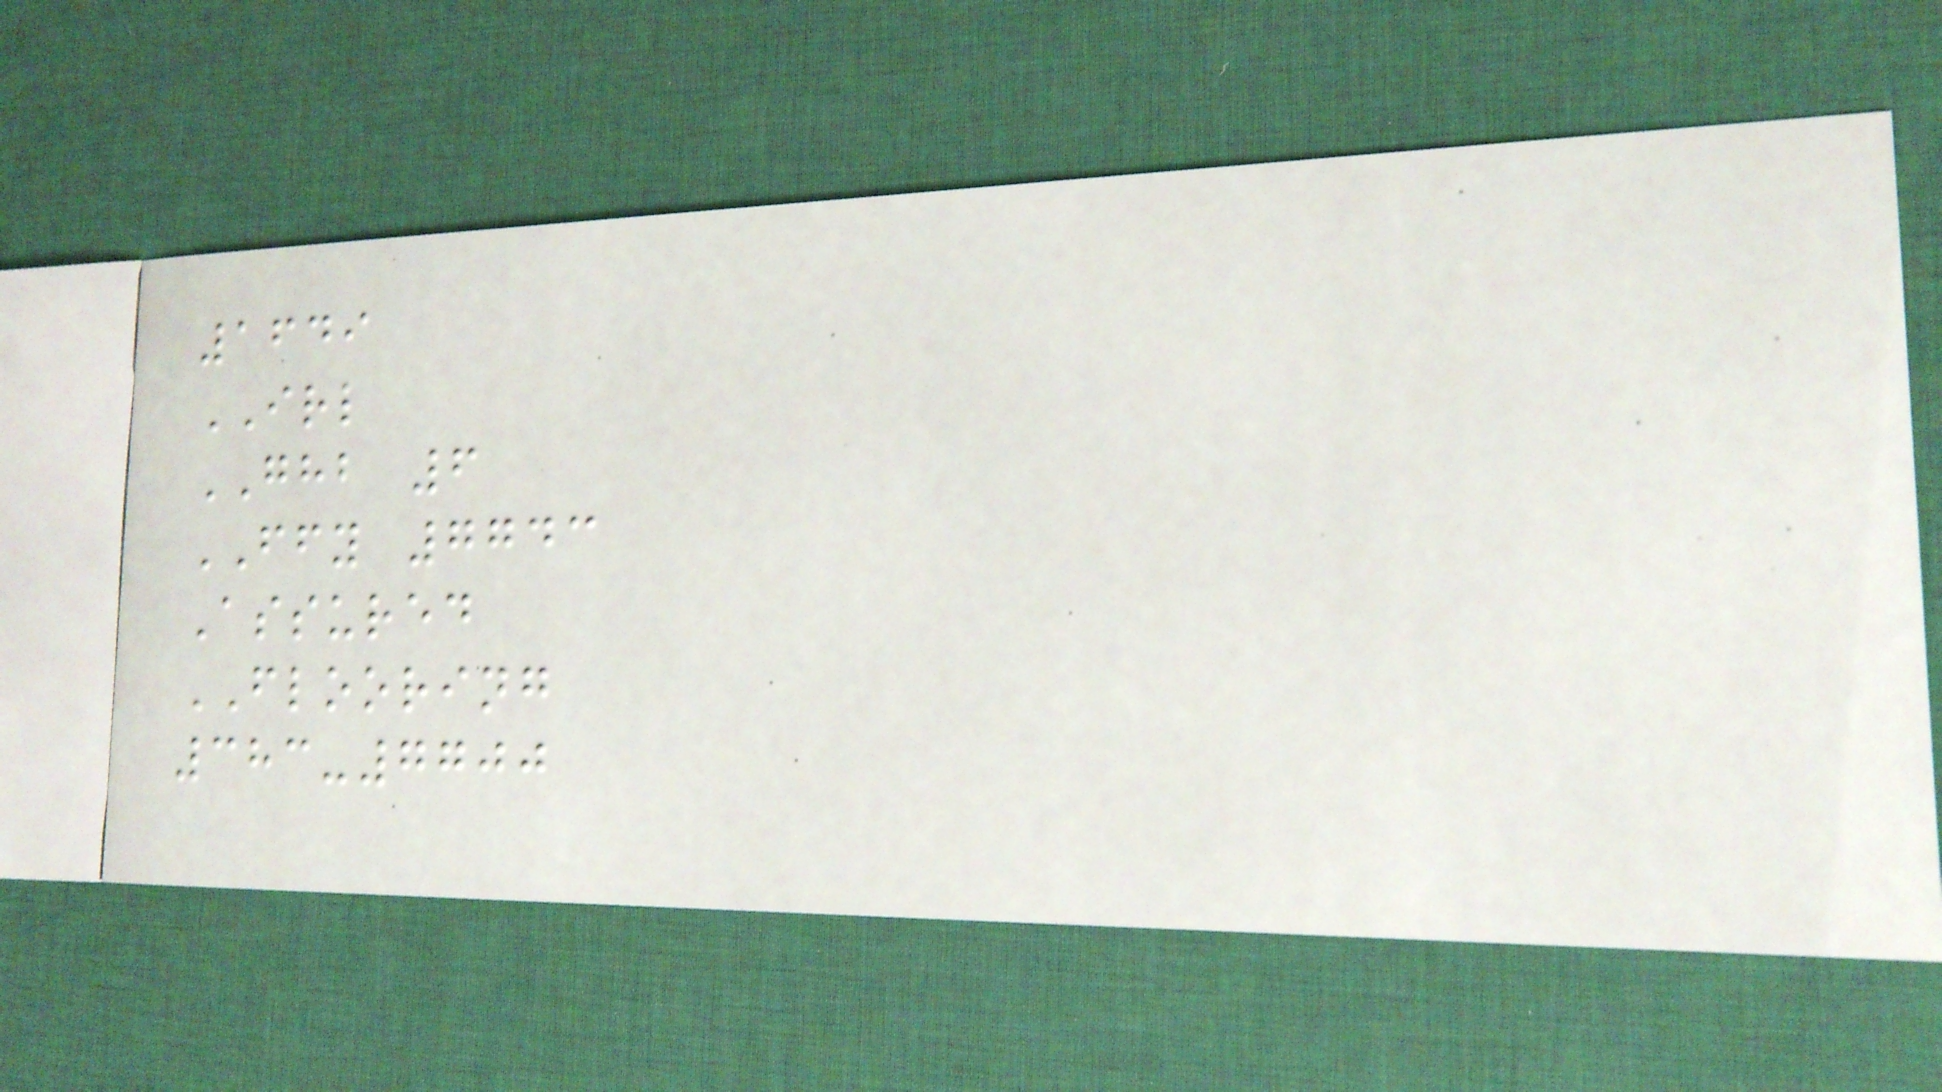1649
IRL
GHB 6
FFY 7743
Assured
FLOORING
383-7700
